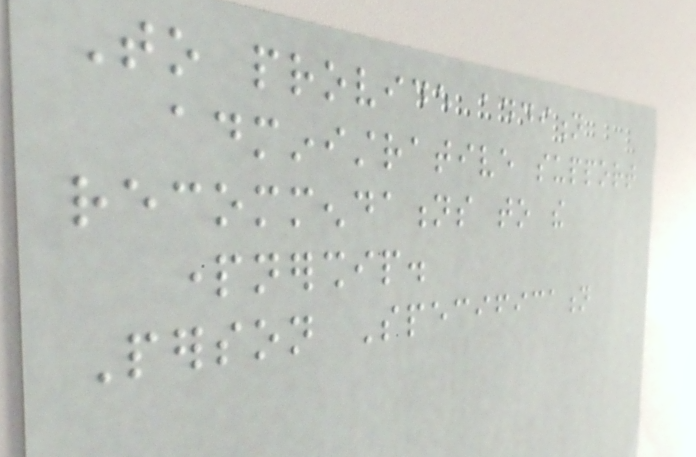To provide addition
administrative support
recommendations to the
partnership.
Person Specification
